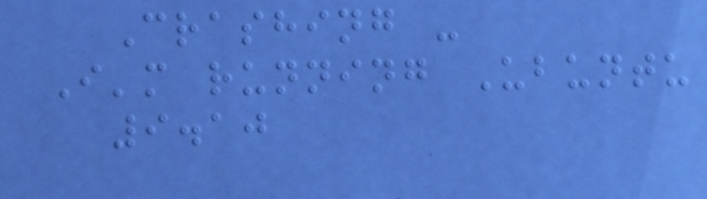Crashing -
I'm running Ubuntu
9.10
